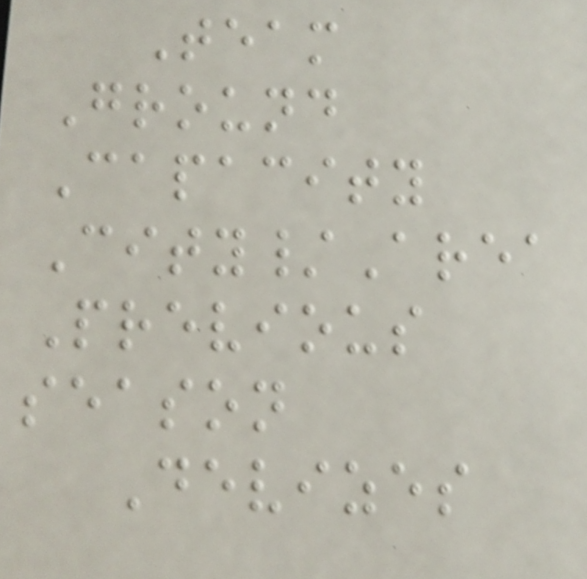Team
Ground
Capacity
City/Area
Previous
season
Devizes
